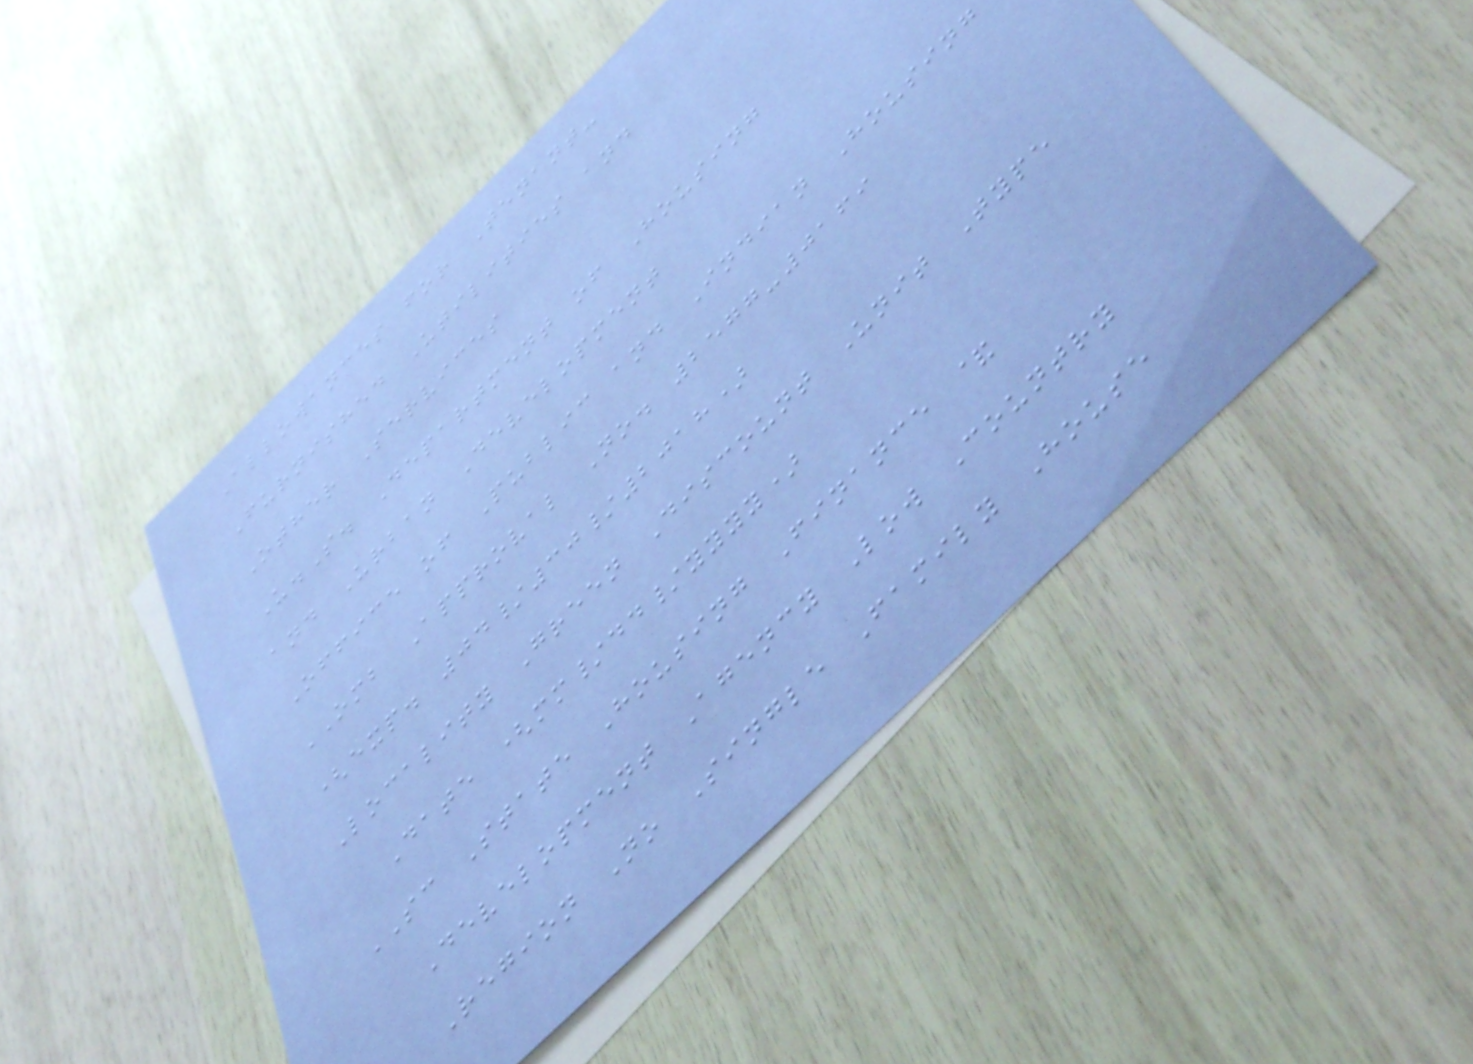Allowances for Tenant-
Furnished Utilities and
Other Services
U.S. Department of Housing
and Urban Development
Office of Public and Indian Housing
OMB Approval No. 2577-0169
(exp. 04/30/2018)
Locality Green Discount Unit Type
Date (mm/dd/yyyy)
SC State Housing Finance &
Development Agency Low Country
Region No Single Family House
